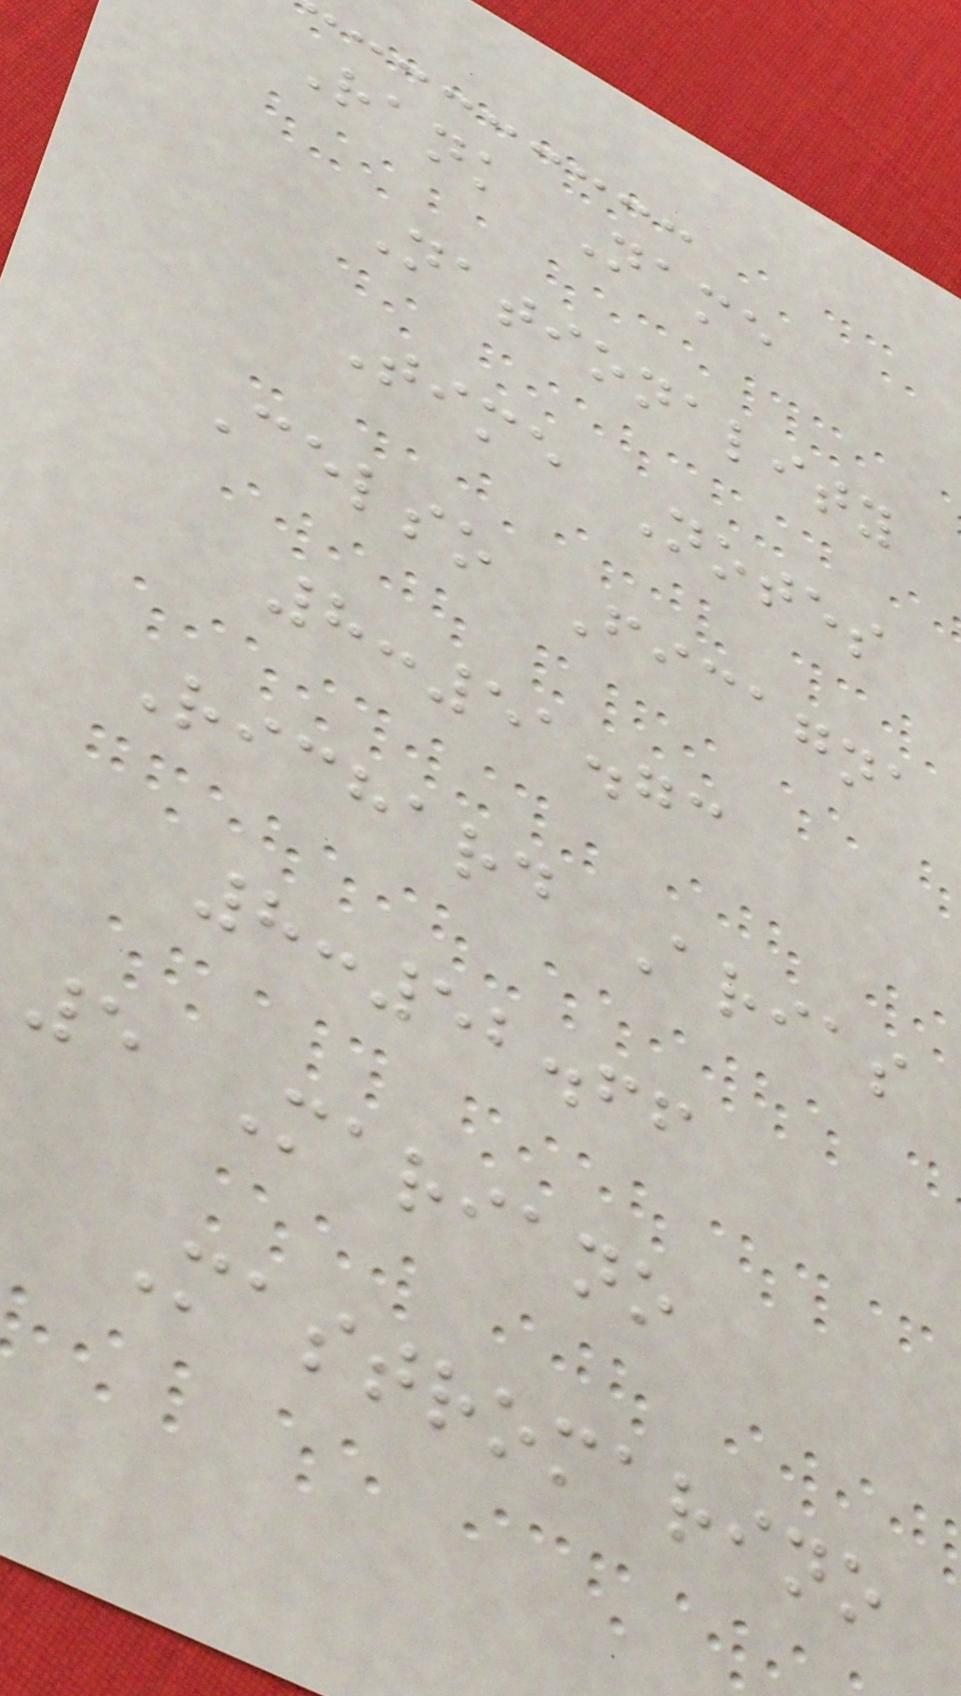Rank Name
Nationality
Time Notes
Celso Ficagna
8:51.73
Richard Arias
8:52.66
5 Mariano
Mastromarino
